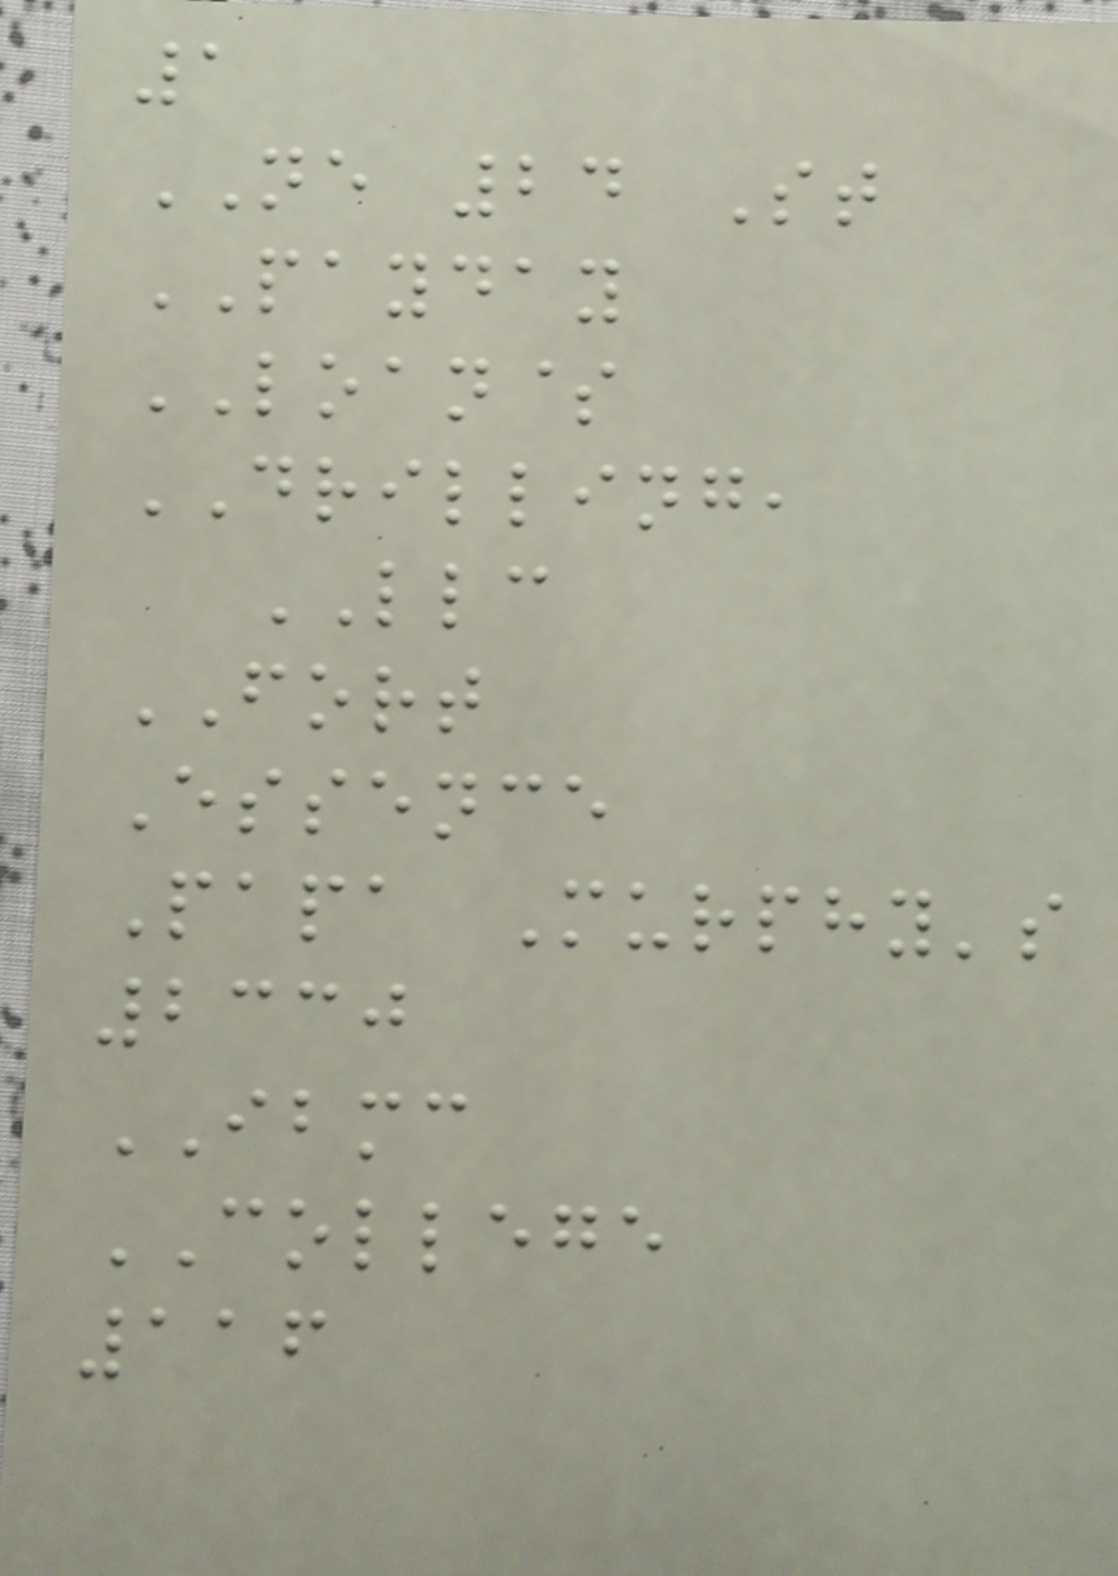1
NE 24 St
PAYDAY
LOAN$
DRILLING,
LLC
FORT
Essence
Papa Murphy's
2330
IBMC
COLLEGE
116
